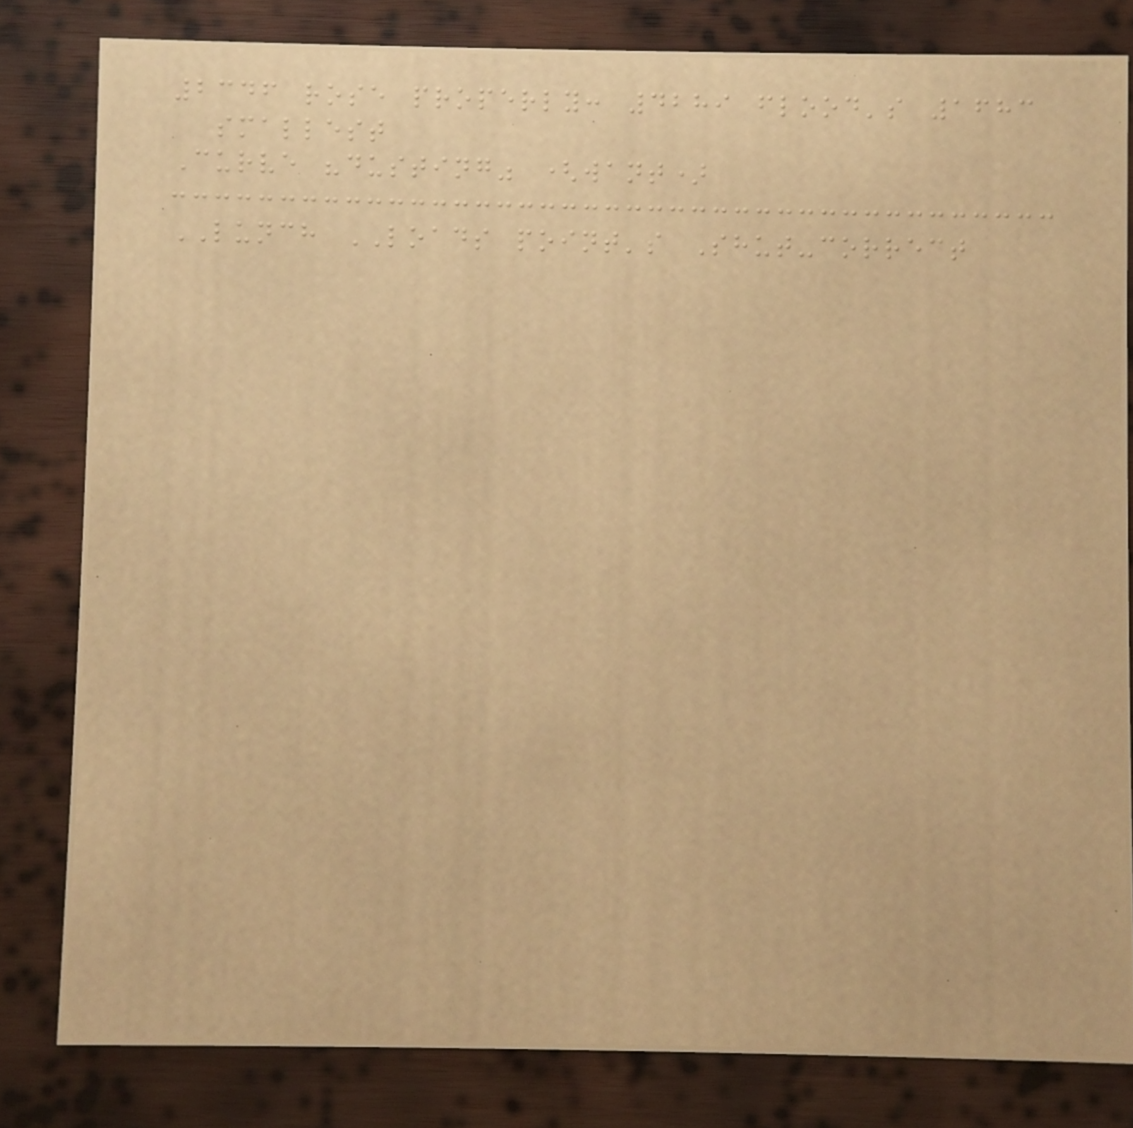2346 rose properly: 4289 flood's 1683
smallest
Curve "dusting" (want)
LUNCH LOADS point's Shut-correct
